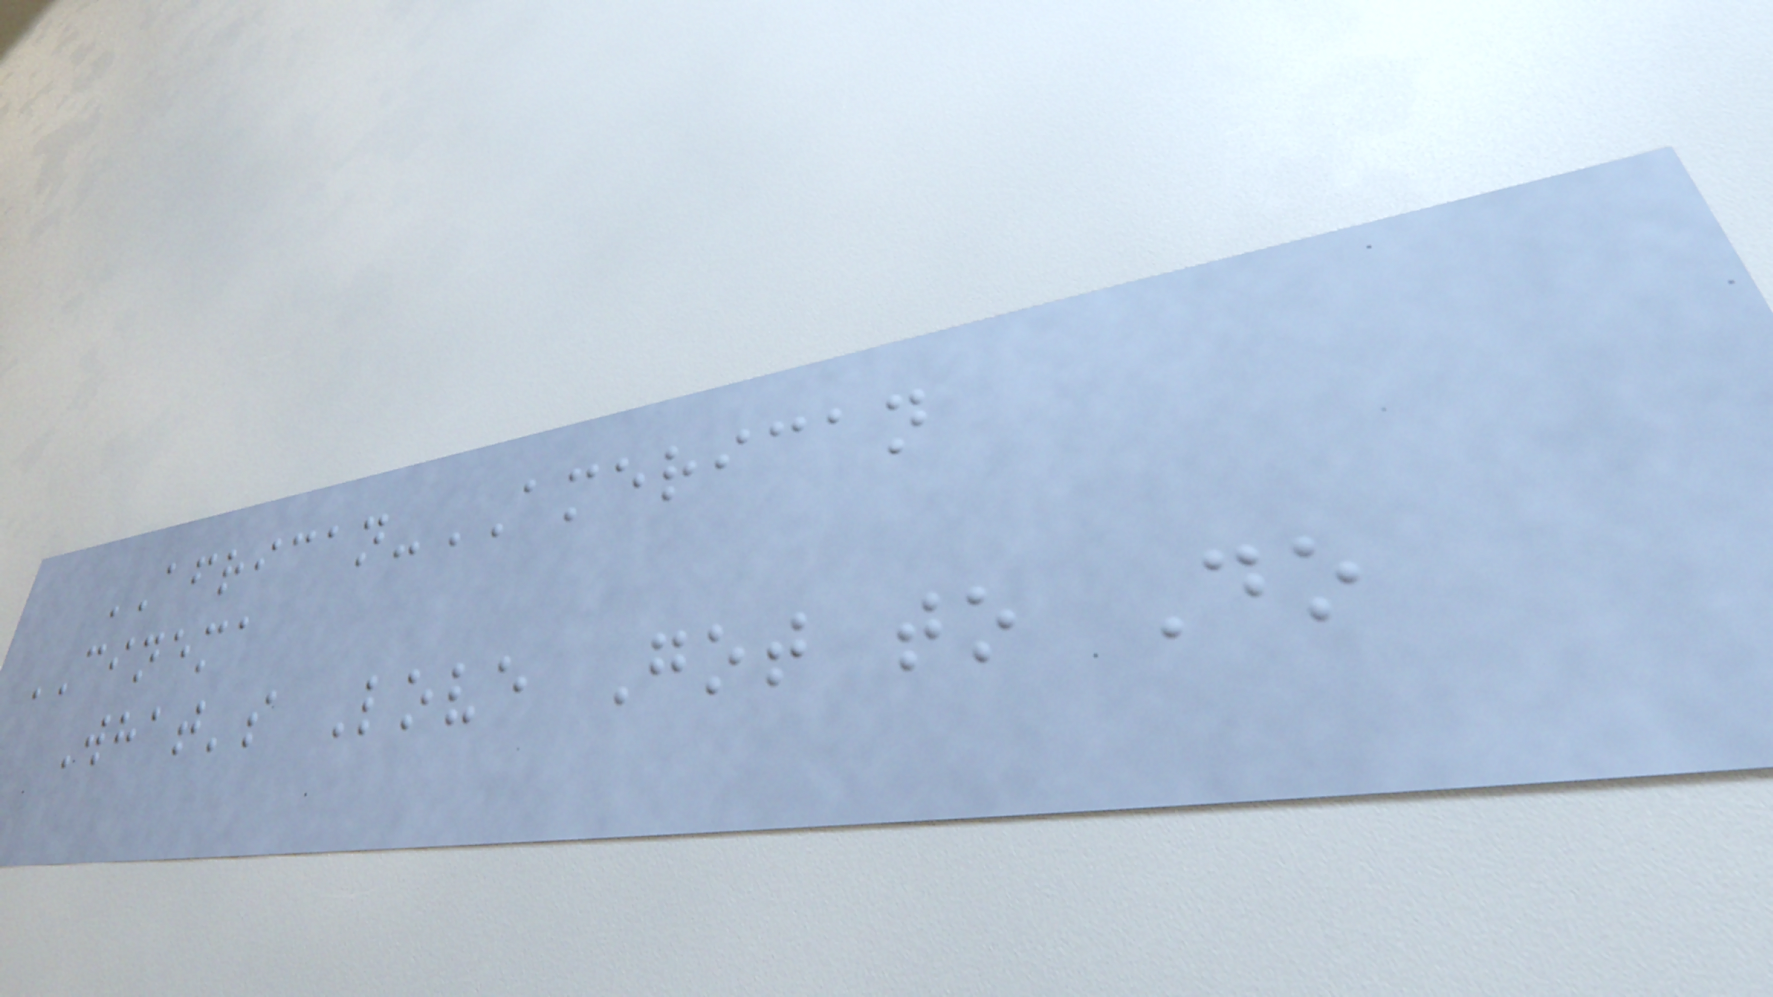AFRICAN-AMERICAN
CINEMA
What's Love Got to Do
